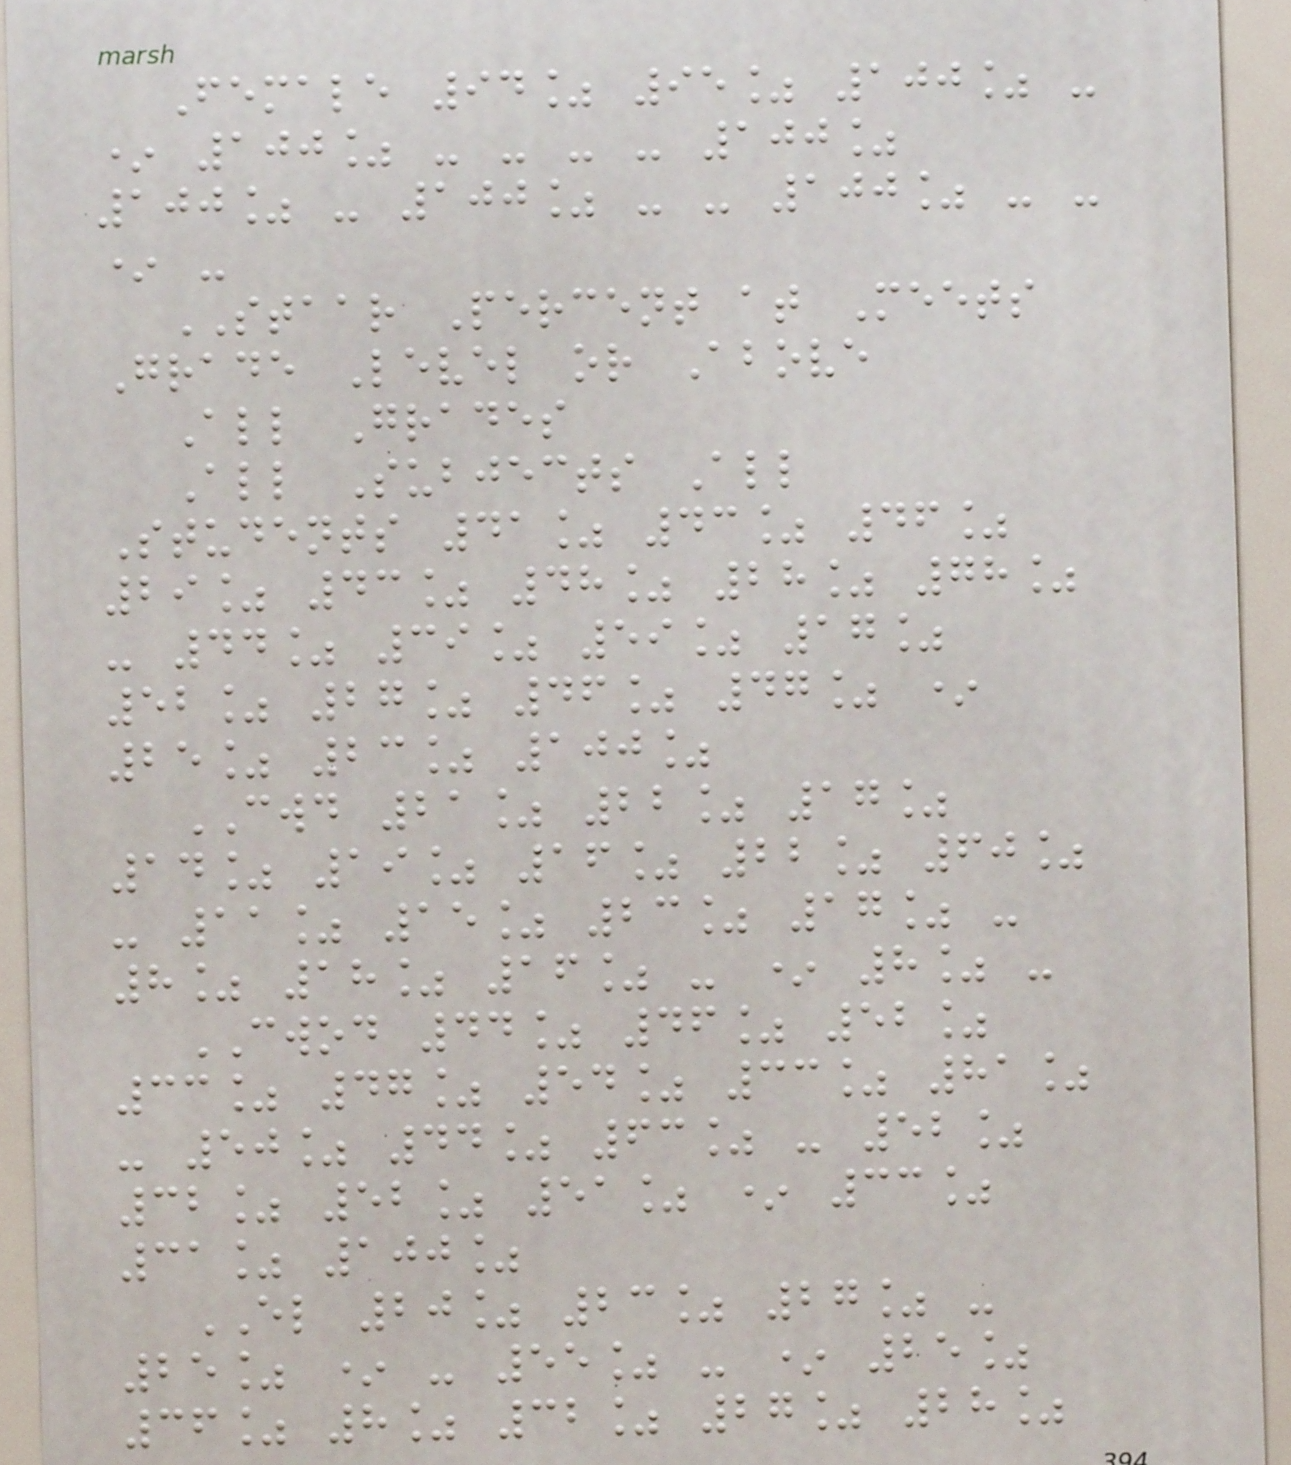Female 94% 95% 100% -
* 100% - - - - 100%
100% - 100% - - 100% - -
* -
STAAR Percent at Meets
Grade Level or Above
All Grades
All Subjects All
Students 41% 43% 46%
29% 43% 48% 28% 78%
- 44% 39% 59% 17%
52% 27% 46% 47% *
25% 23% 100%
CWD 21% 22% 17%
14% 19% 16% 22% 60%
- 11% 15% 23% 17% -
8% 18% 16% - * 8% -
CWOD 44% 46% 52%
33% 47% 54% 33% 81%
- 50% 44% 63% - 52%
32% 52% 51% * 33%
31% 100%
EL 20% 23% 27% -
25% * - 55% - * 25%
36% 8% 32% 27% 28%
